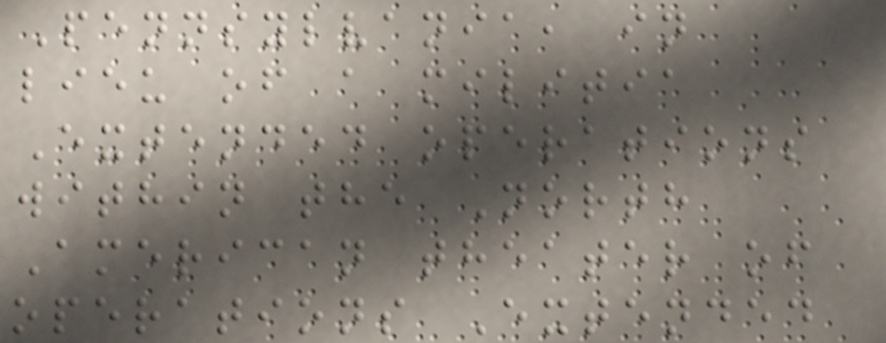Pennsylvania, in
lieu of a militia
Extended operations
within the North
American theater of
operations Extended
